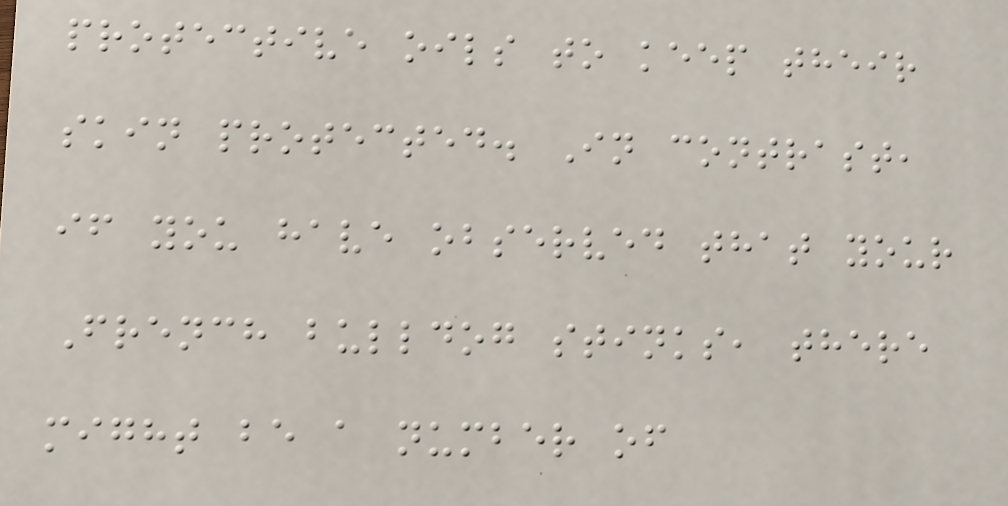protective oils to keep their
skin protected. In contrast,
if you have observed that your
French bulldog stinks, there
might be a number of
